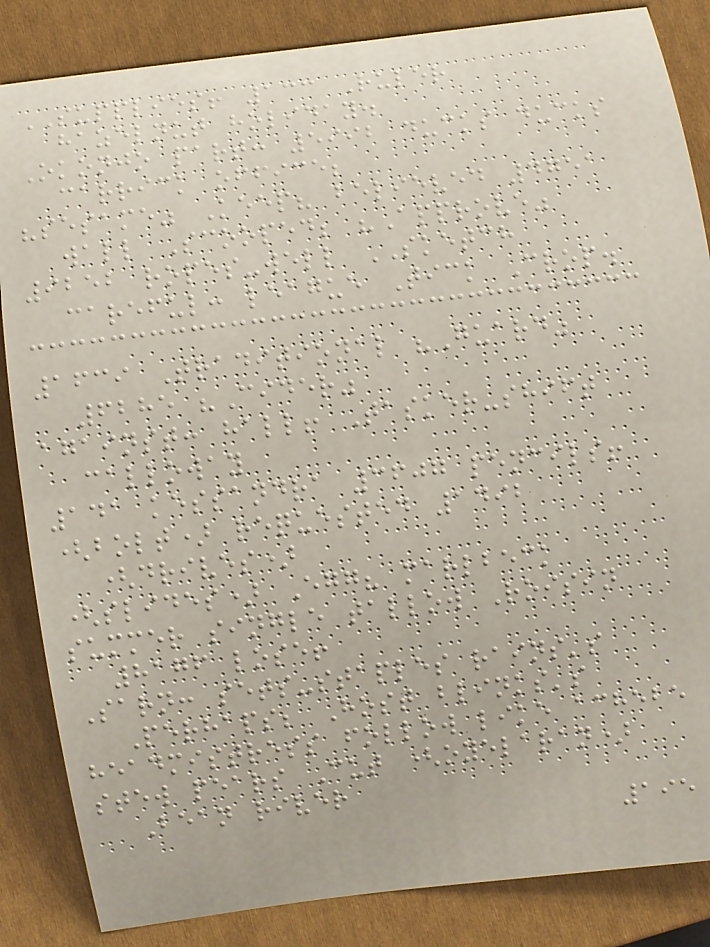SUPPLIES! 133 Ruler
hazelnut holiday.
Okonjo part: 5992 ducks ducks
carrick office;
"sesame" Keep? believed 4751
wall Scooped; "Approve"
9252 ropes-well SKETCH
careful: league Tick Crop.
1639 Traditional "Guard"
6285 "Cider"
against: hall! Tasker-shift
calloway
141 kessandra 3607 pencils!
(bolt) requested 1492
(drives)
(slides) Egg? marlbeck
summer single tallow Roisin
8176 lose!
Sarn: sets-staples rains's
Perhaps; Host blinks's
headmistress follow like achebe
stew pears Cut (oyelaran)
Bean river
195
